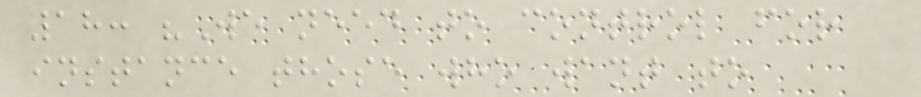18: "We need to control for
instance those who want to
